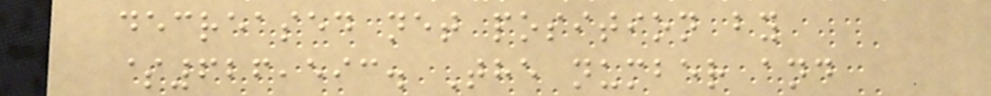decreased net position by
$626,593. The number and
